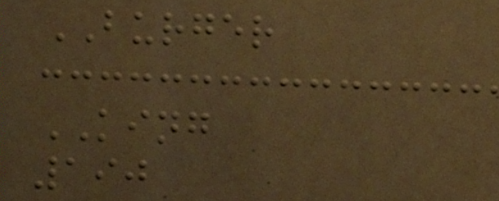BURGER
KING
190
